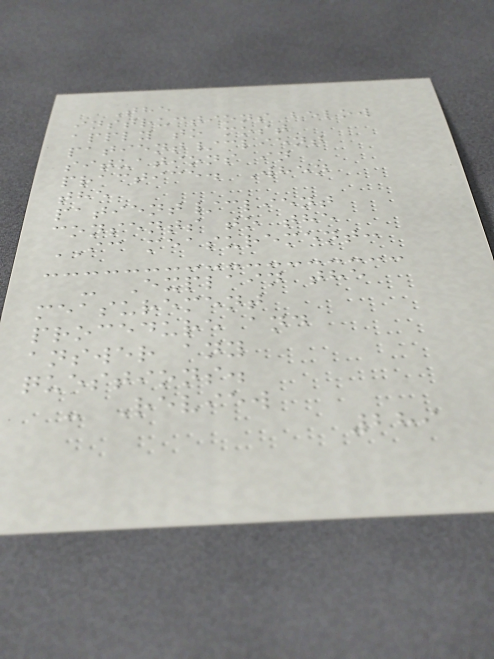The
instructions below
apply to most
patient/client
situations in
practice. When
the
patient/client
consents to the
IC measurement:
- Explain the
measurement
procedure and
answer any
questions.
- Review
289
